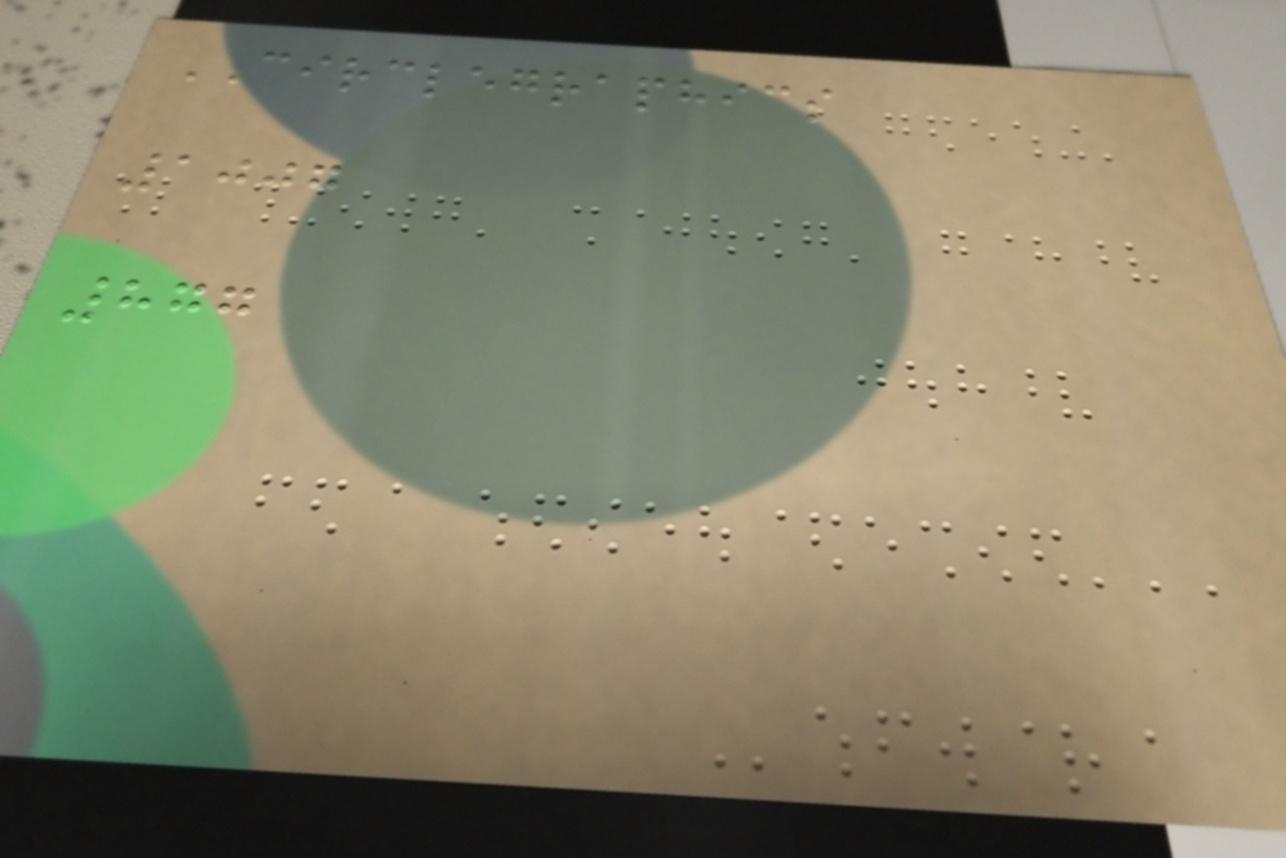CIRCLEGRAPHICS
1007
877
